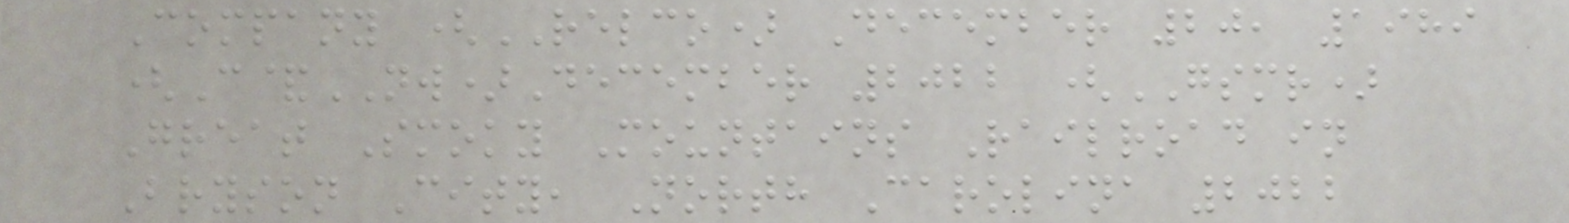Company (RELCO) December 20, 1989
(C&NW)December 2022 (GSMR)
Great Smoky Mountains Railroad in
Bryson City, North Carolina 2022
